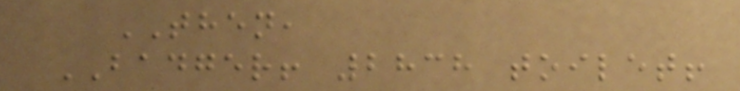THEN,
BADGER! 2838 toilet!
